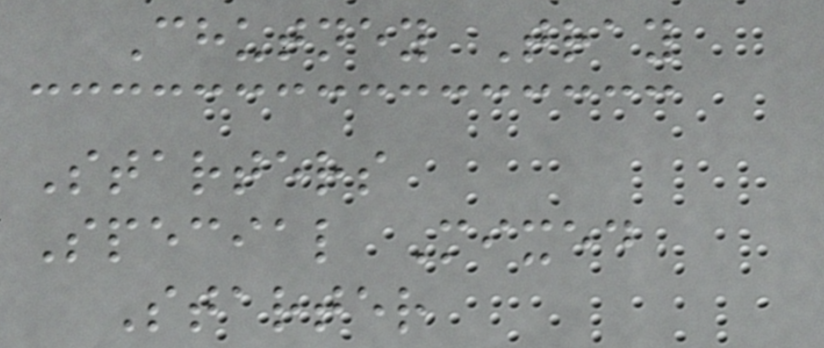Chutney Tray
Starters
Special Mixed
Starter
